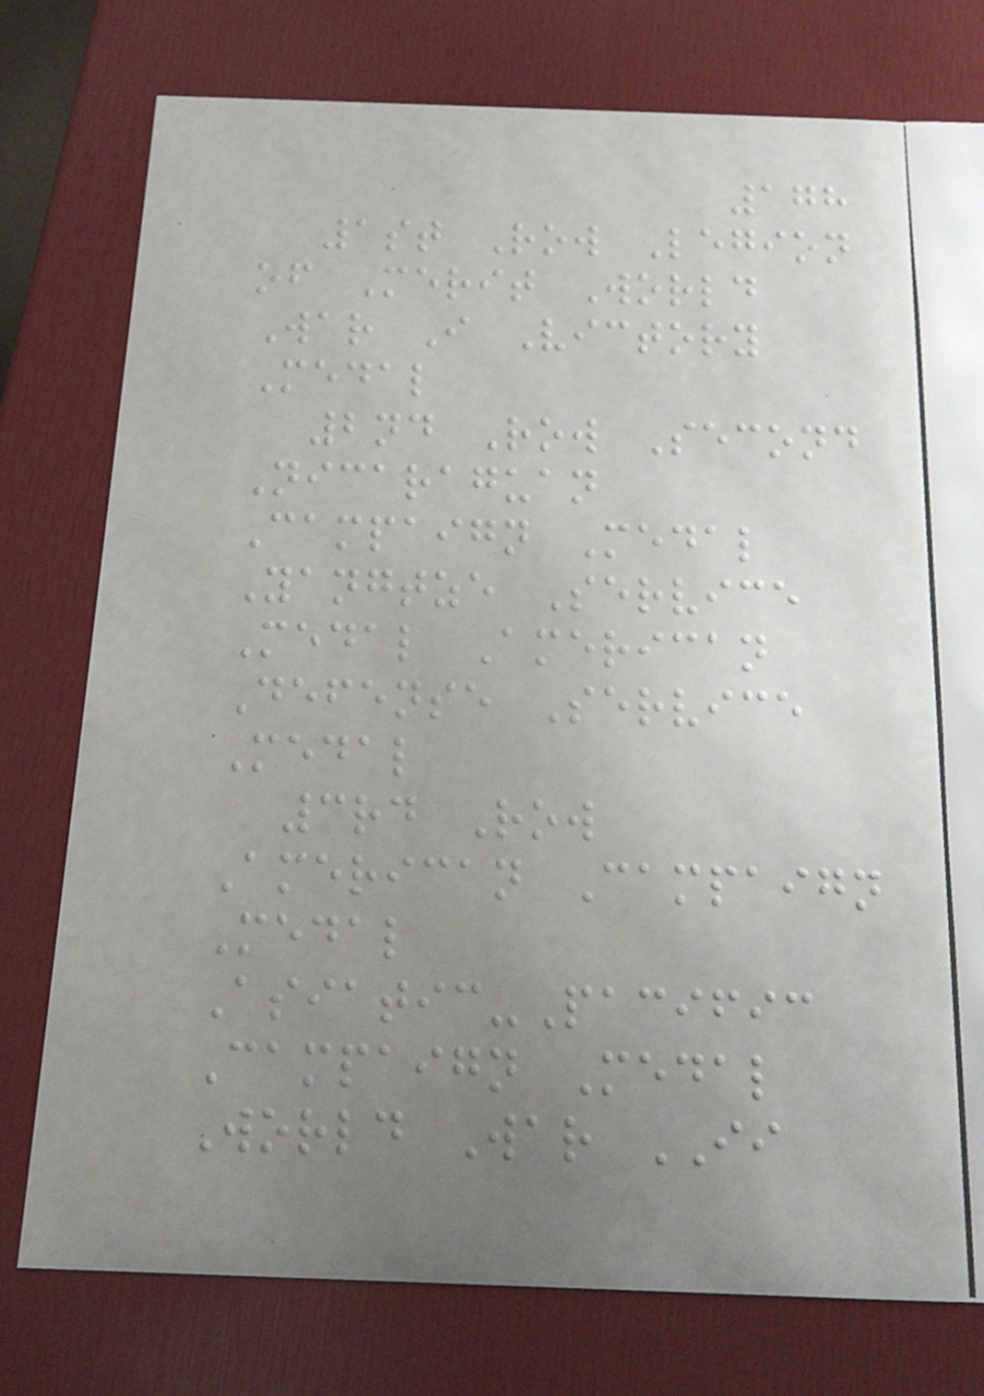178
1st Row Legion
of Merit World
War I Victory
Medal
2nd Row Second
Nicaraguan
Campaign Medal
Yangtze Service
Medal American
Defense Service
Medal
3rd Row
American Campaign
Medal
Asiatic-Pacific
Campaign Medal
World War II
